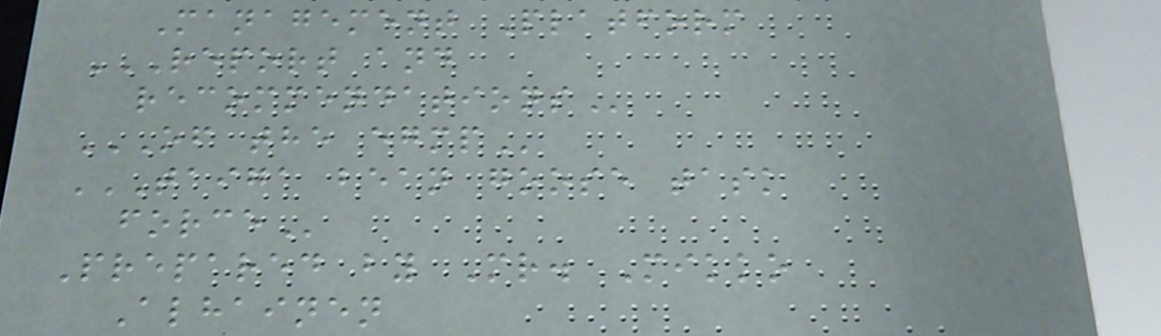Management Platform
REPORT AND
RECOMMENDATIONS
OF THE EGMP
TAIGA BEAN GOOSE TASK
FORCE
Prepared by Mr. Mikko
Alhainen
